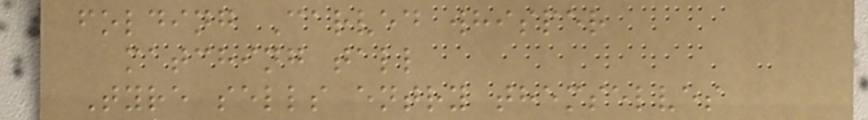folding Carved whisper
matching tall
Tyre sells entry themselves
